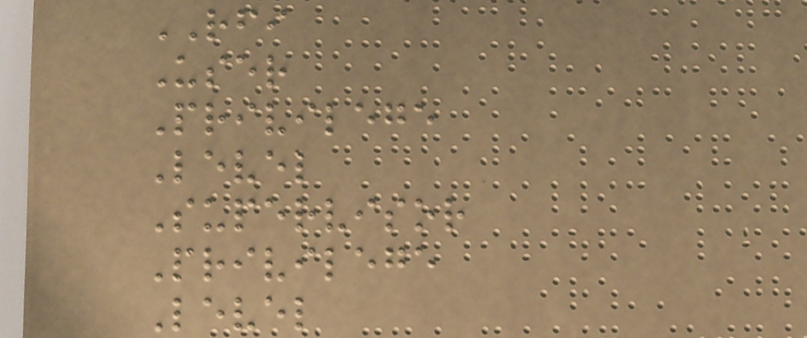RFI
User
Privilege
Level
Supervisor
Privilege
Level
